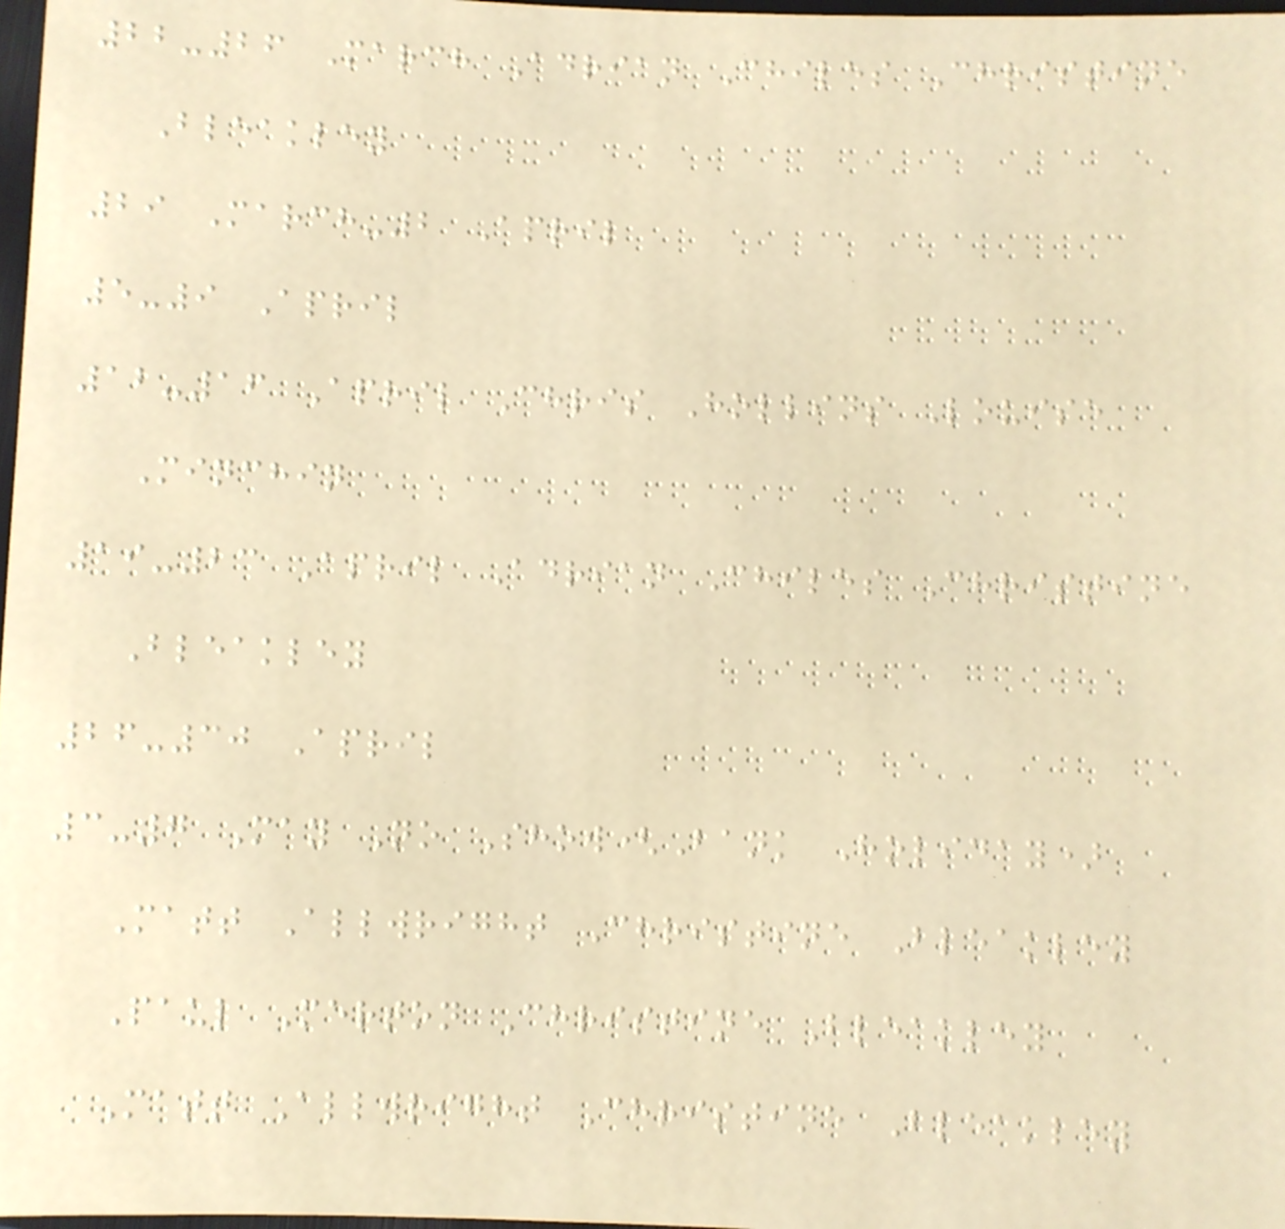22-26 March Adrian Chiles Christine
Bleakley
29 March-2 April
5-9 April
12-16 April Chris Hollins Louise
Minchin
19-23 April Adrian Chiles Christine
Bleakley
26-30 April
3-7 May No Show(Bank Holiday)
Matt Allwright Christine Bleakley
Paul Merton Christine Bleakley
Matt Allwright Christine Bleakley
